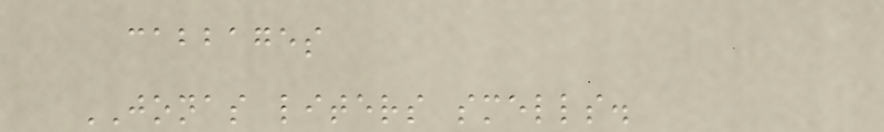cabbages
JONAS liters smells.
